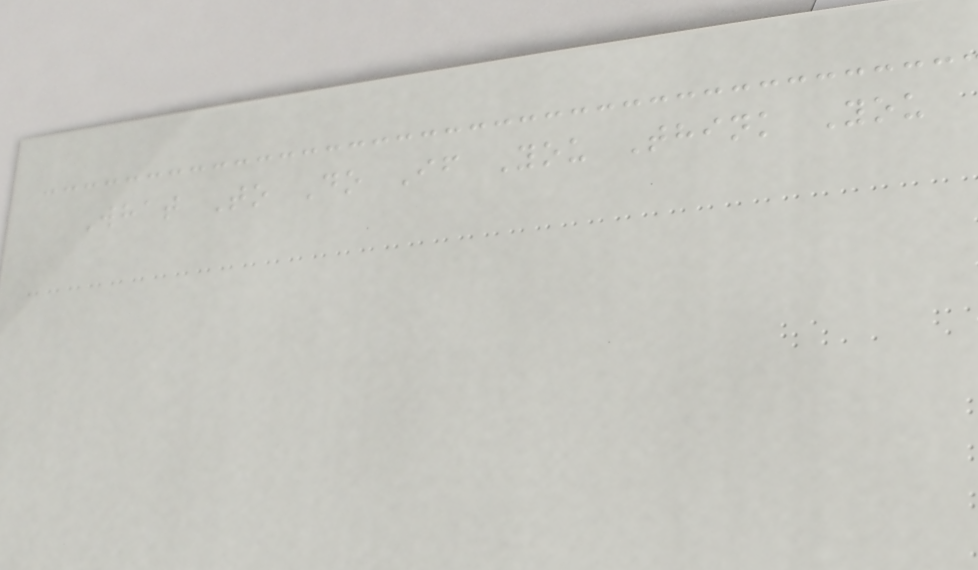What To Do If You Think You
